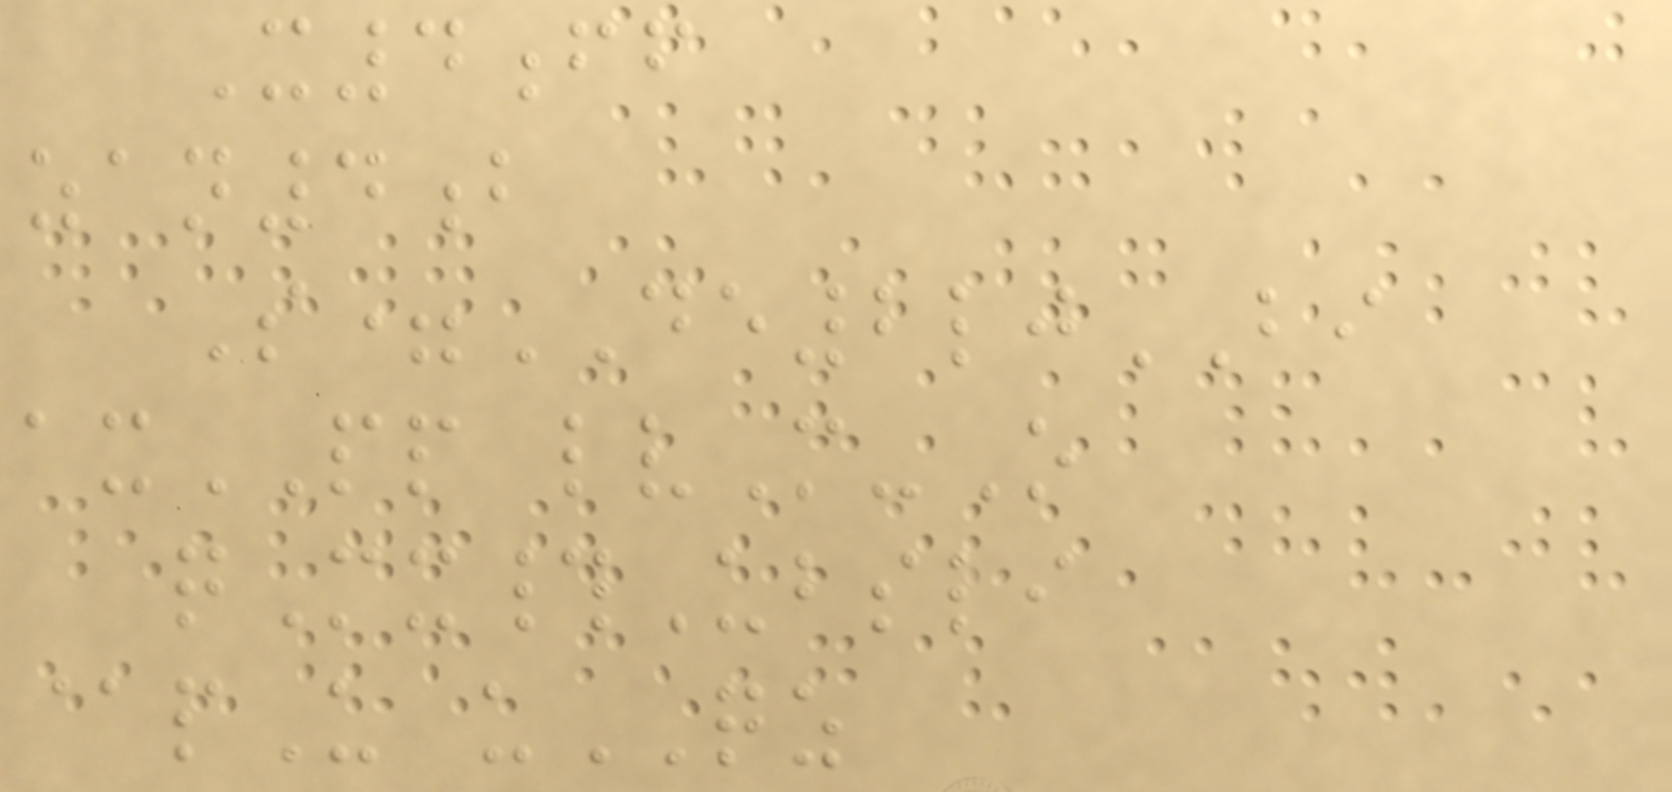X4ff
zan4b
S=DE2ljBI
axPP lvM-O
qMx#Ubsli
@pU uQZ
